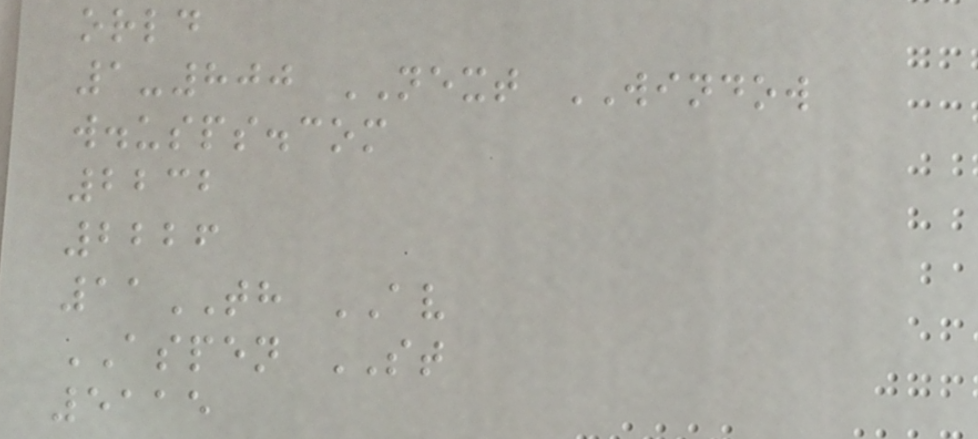orld
1-800 NEXT WINDOW
w.usps.com
2232
2226
11TH AV
ASPEN ST
5115
